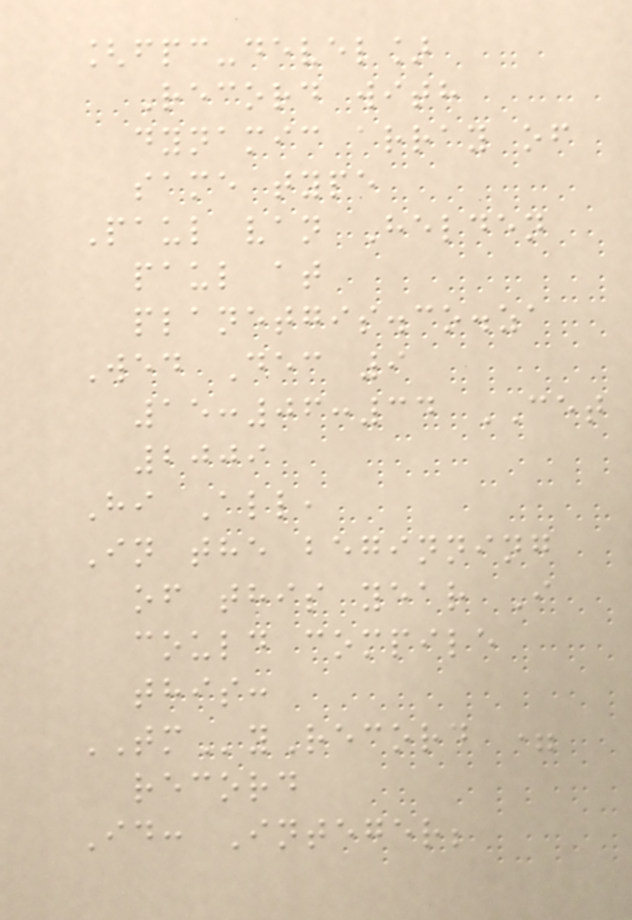[fpc-devel]
Record with
dynamic array of
same type
Paul van Helden
paul at
planetgis.co.za
Wed Dec 9
15:06:34 CET
2009
Hi All,
In the beginning
of this year I
could compile
this:
TMyRecord =
record
Id: Integer;
